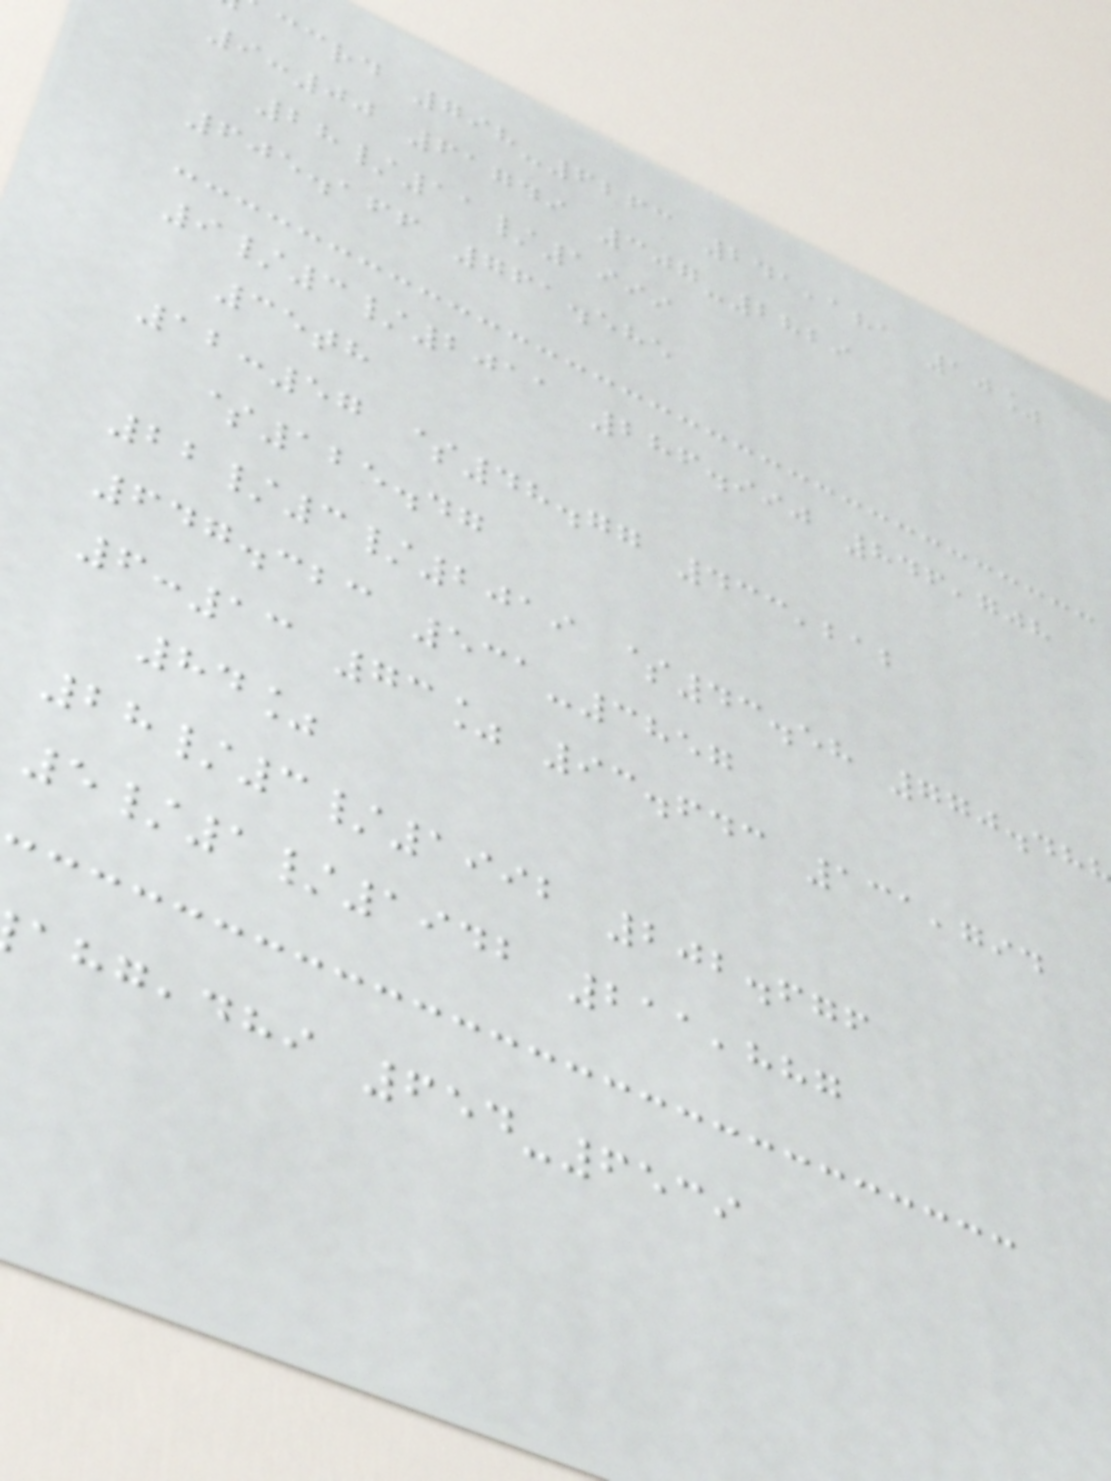ccrd 798-6263 241,181 10%
9:00 61749 307-2829
28/11/1999
605.166 761.585
9/3/2011 286.990 846,708
35th
12:57 $48.77 433,212
$125.47
22/3/2019 $43.58 770.48
647.323 531-3857
6:13 73% 93.643 131,794
84%
28/3/1992 202.676
5/1/1942 211,887
,dhi 654-6539
